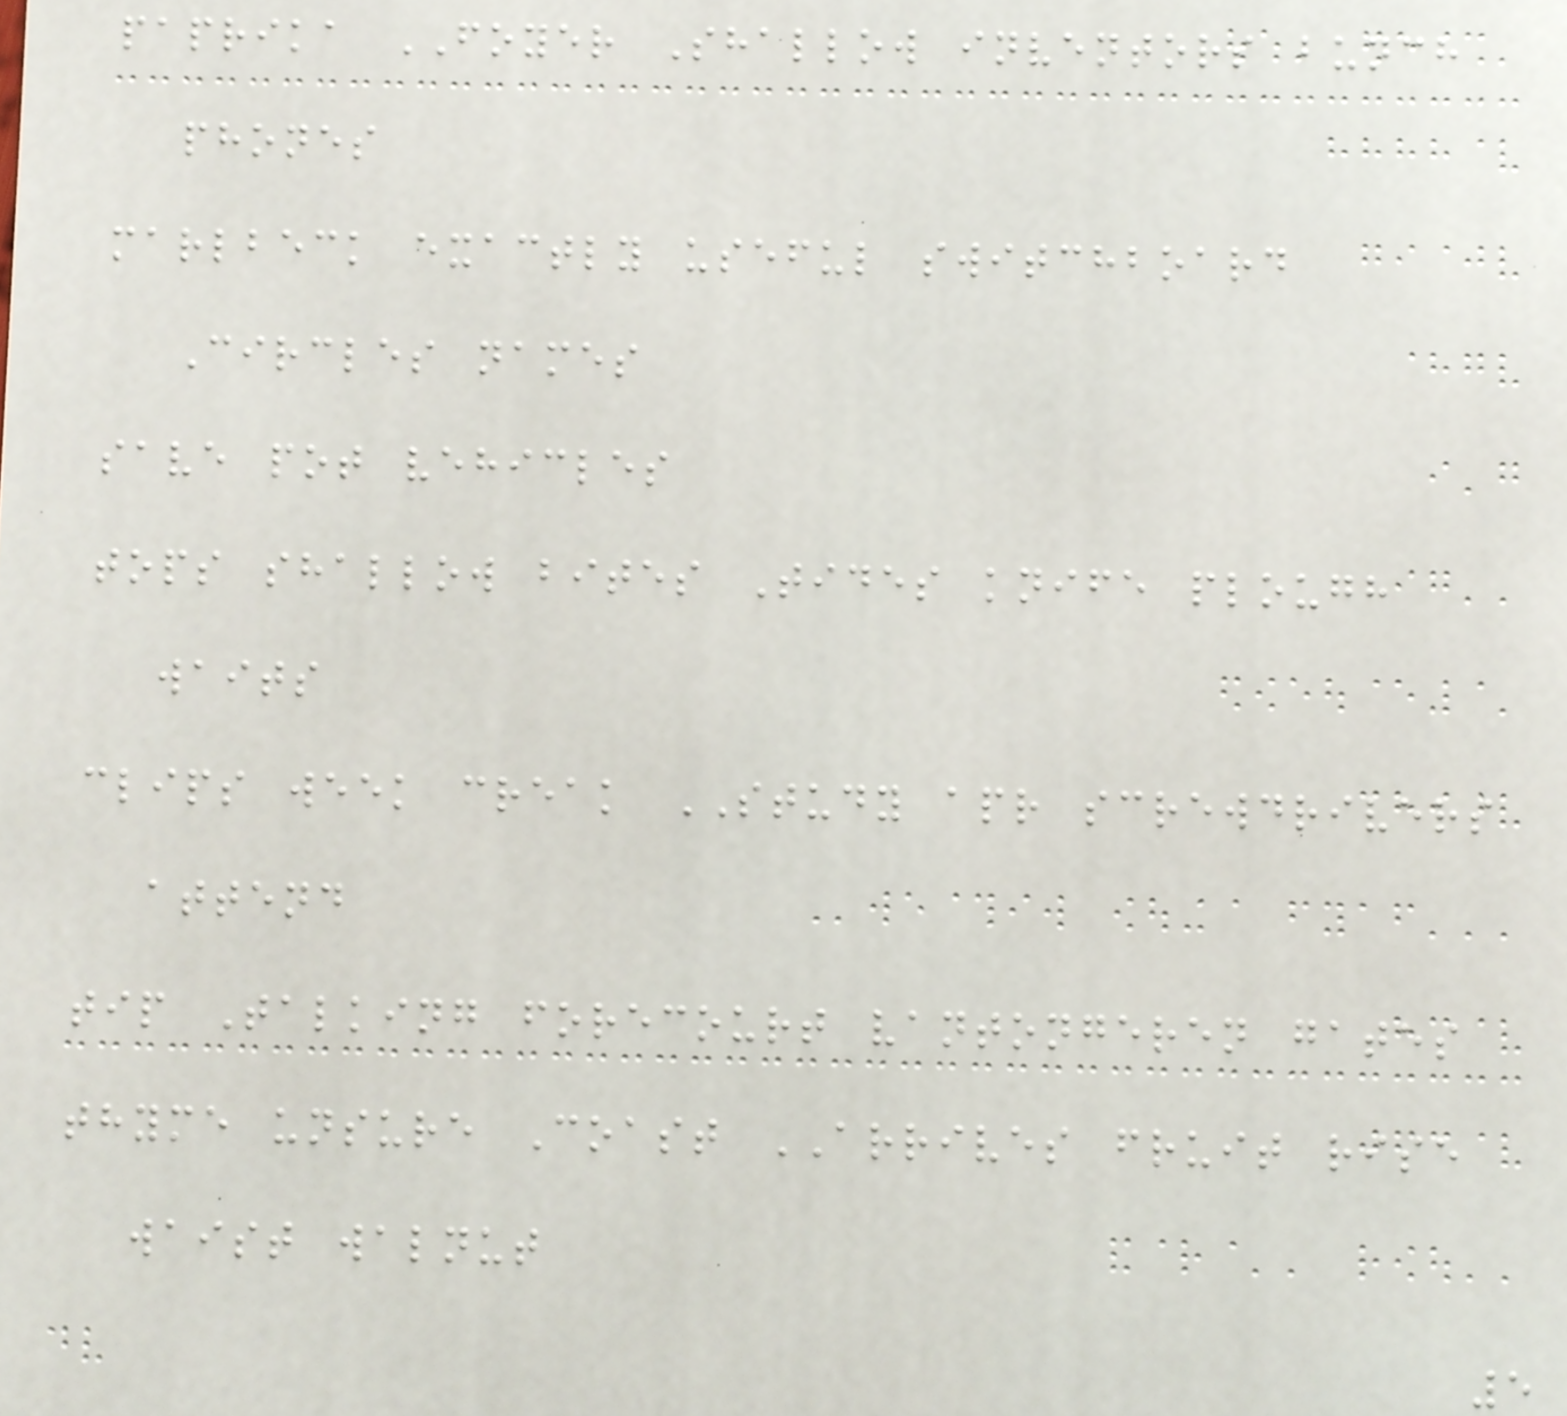paprika FOYER Shallow inventors bunch
phones
marlbeck exactly useful switchboard
Circles names
save pot vehicles
tops shallow bites Tides knife plough
waits
clips week creak STUDY apr screwdrivers
attend
tip Talking forecourt vantongeren gates
thyme unsure Coast ARRIVES fruit rise
waist walnut
5
